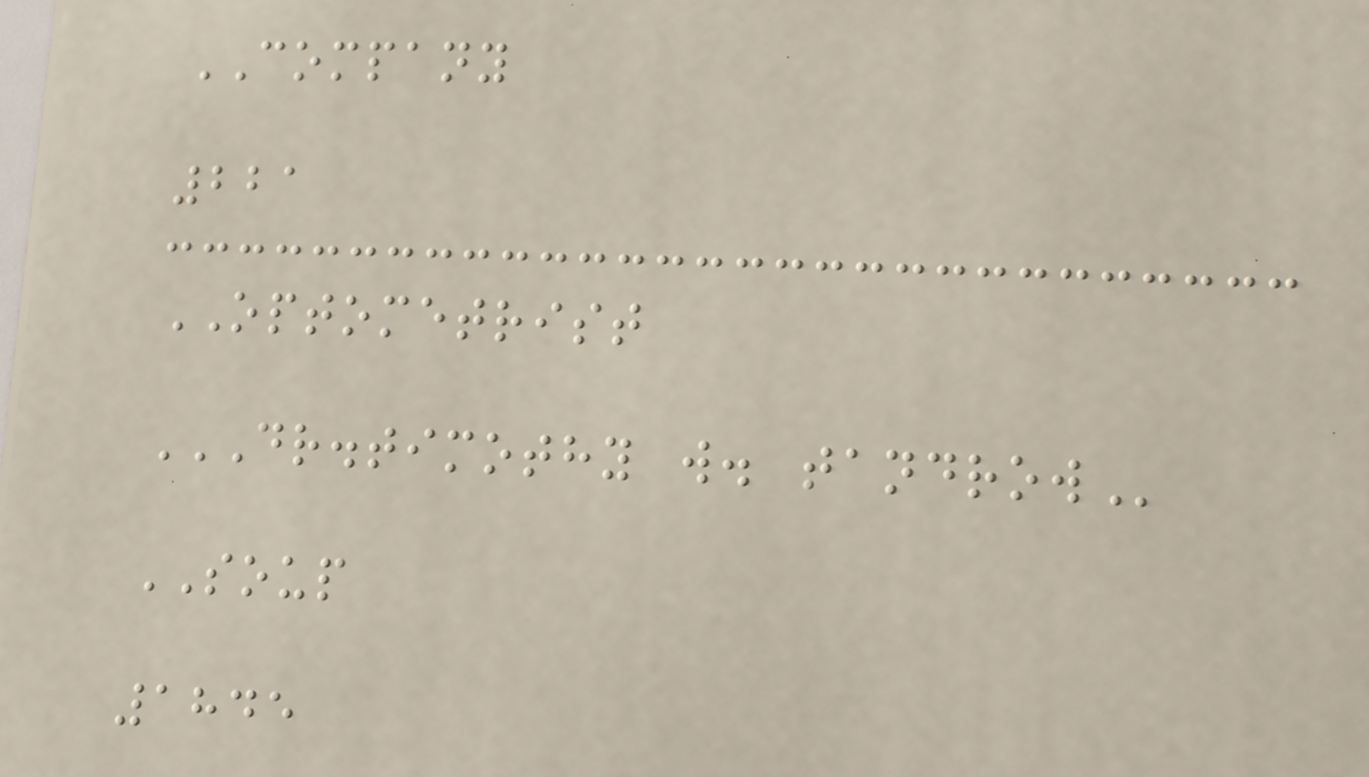COMPANY
221
OPTOMETRIST
DR.TIMOTHY W. TANDROW
SOUP
1845
